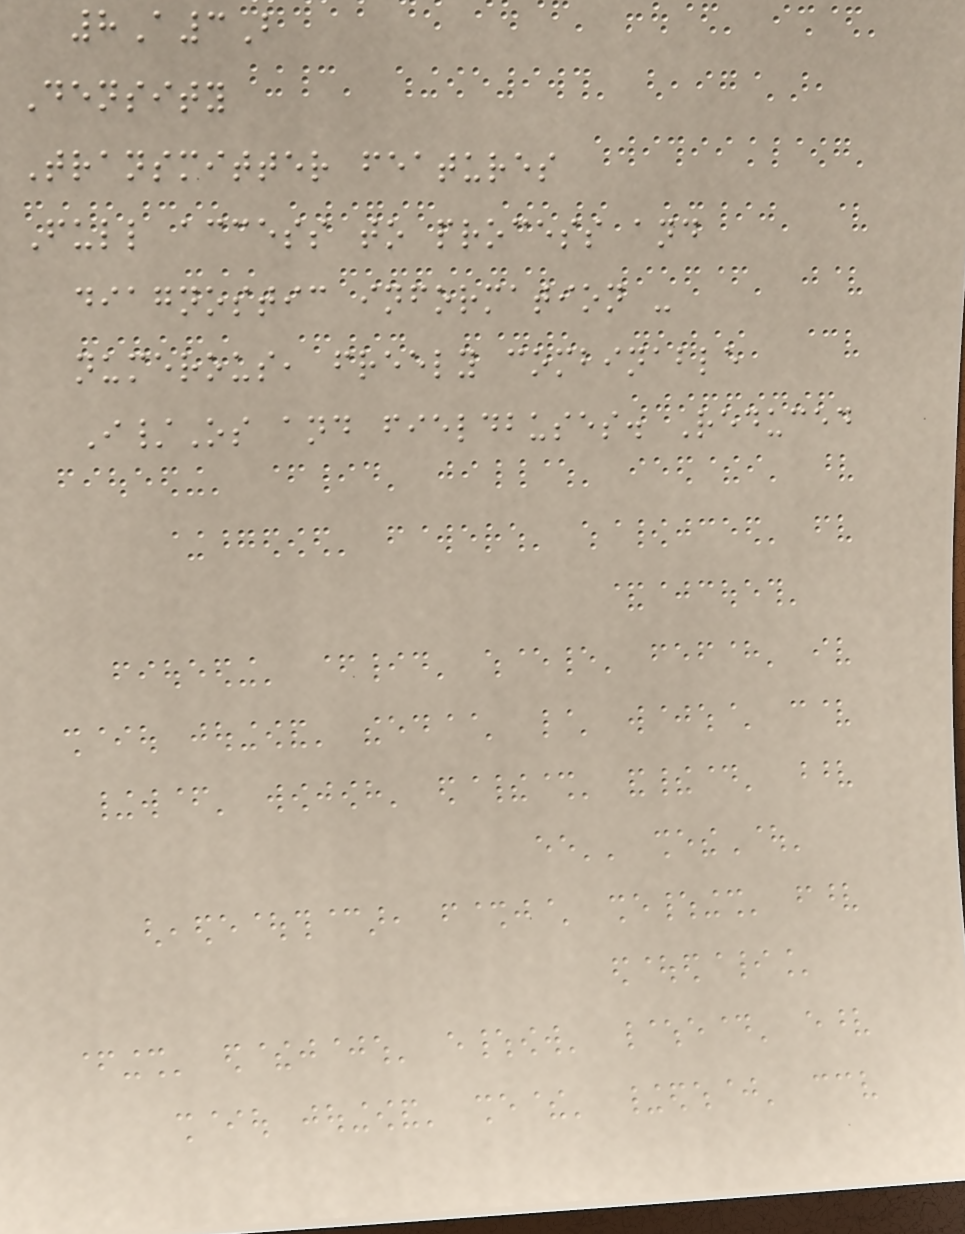8A3B
Density
Transmitter features
Full access to process and
diagnostic information -
numerous, freely combinable
I/Os and fieldbuses. Reduced
